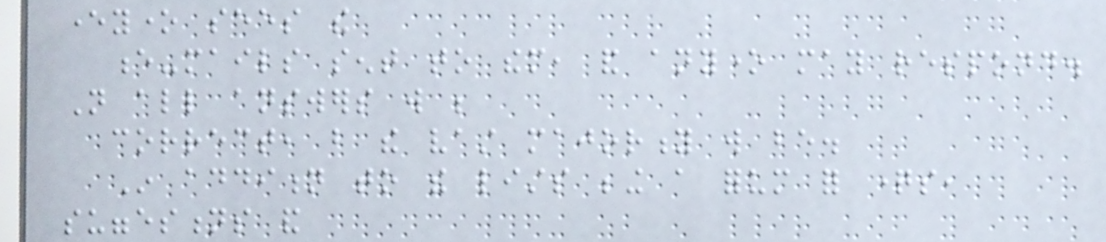everyone sees the
e-mails sent to them, and anyone may respond.
Not all answers will be
correct, but the vast majority will be.
In addition to the lists being a forum for questions,
suggestions and
